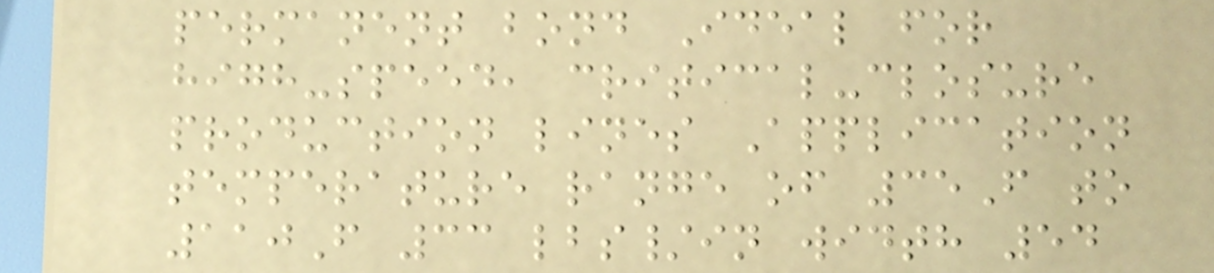permanent bond Ideal for
high-speed, critical-closure
production lines Application
temperature range of 35F to
110F 33 lbs/in width 54
